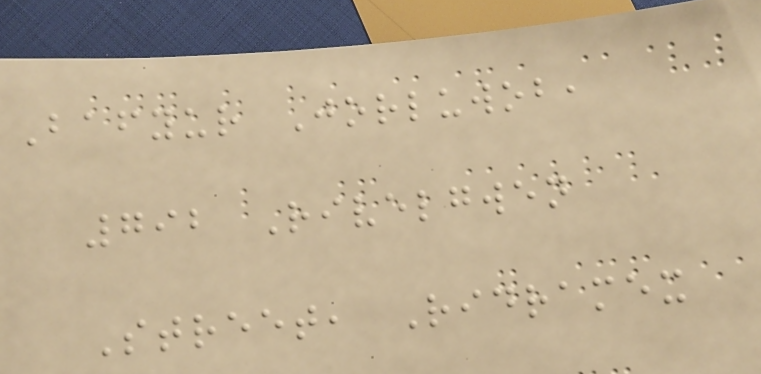Bafyur Jorluwob,
792 Rivelgwen
Street, Ridramex
